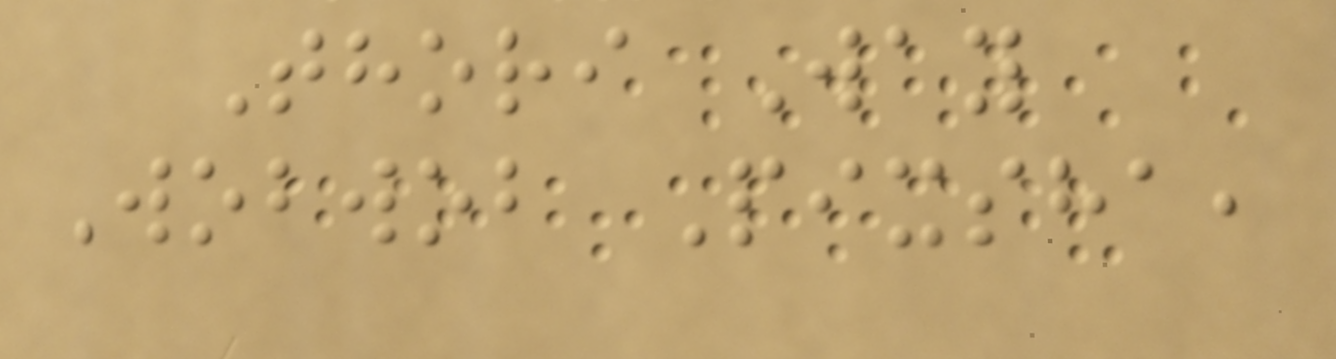Thori Way
Wobwob Pixsha,
